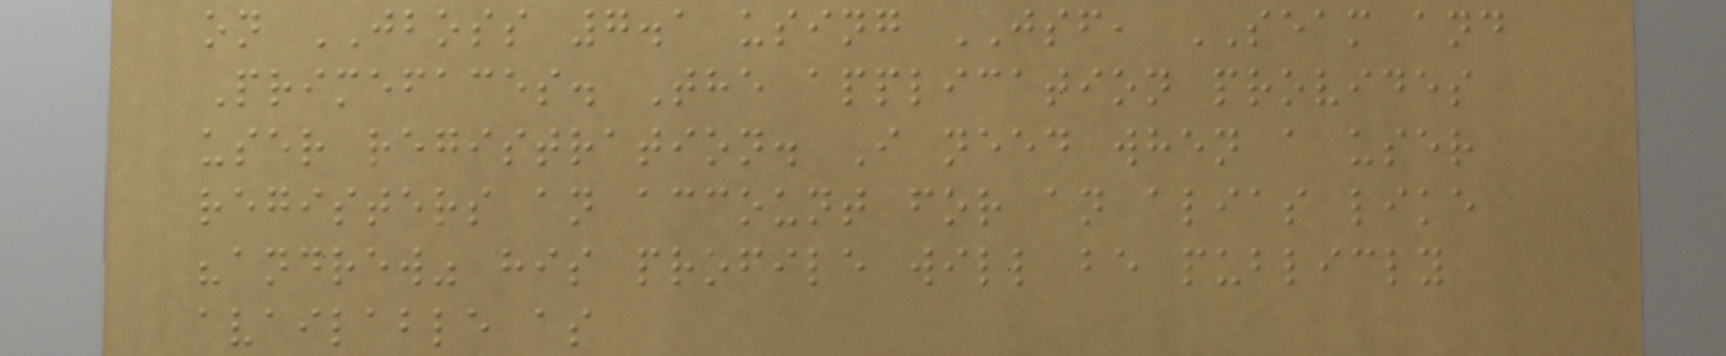on JBOSS 7.1 using JSF, SEAM and
Primefaces. The application provides
user registration. I need when a user
registers an account for an alias like
"andrew" his profile will be publicly
available as
